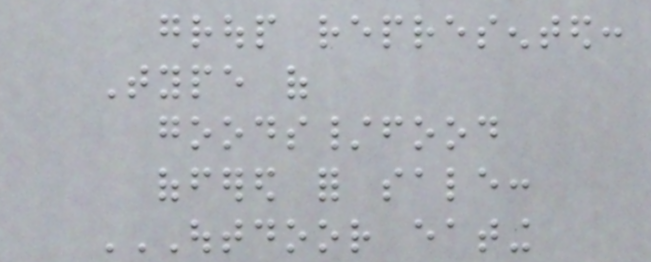group represented:
Type of
goods/food
offered for sale:
OUTDOOR EATING
